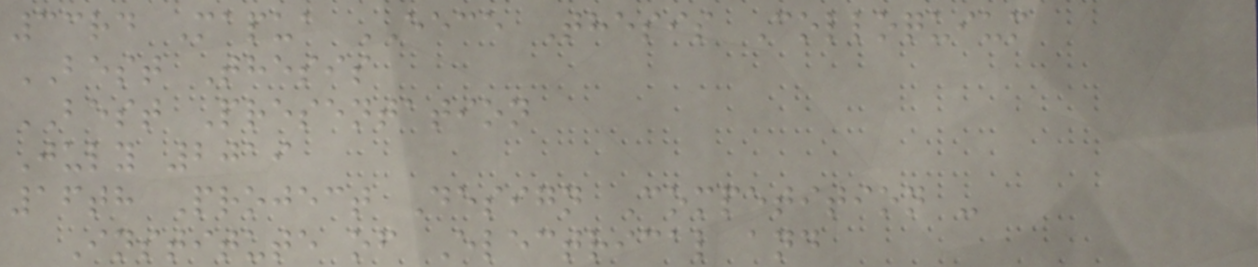33rd Mapua EECE Thesis Colloquium
BEST Thesis
BEST Presentation
July 2019
16th Project Design Competition -
Institute of Electrical and
